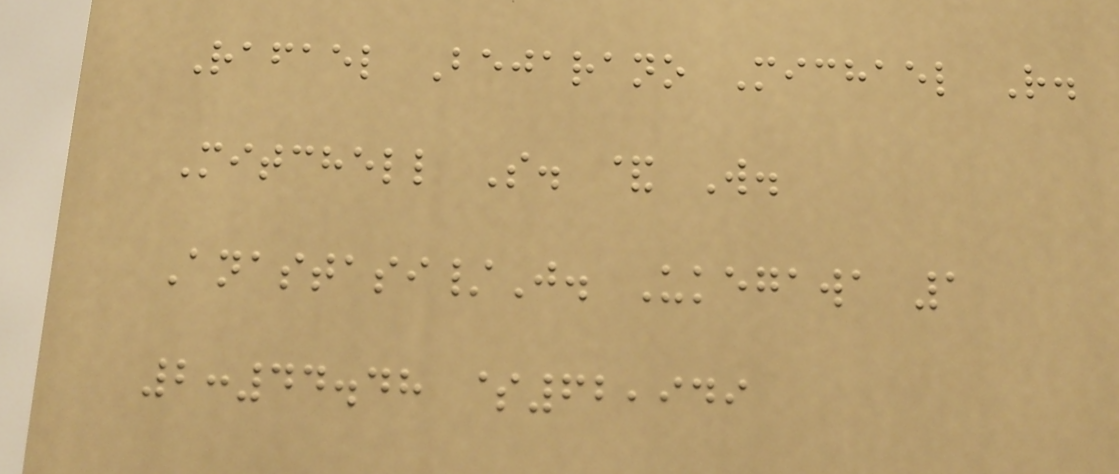Rafael Bejarano Michael R.
Mitchell S. & W.
Anastasi/J. Ukegawa 1
2:44.48 $62,949
